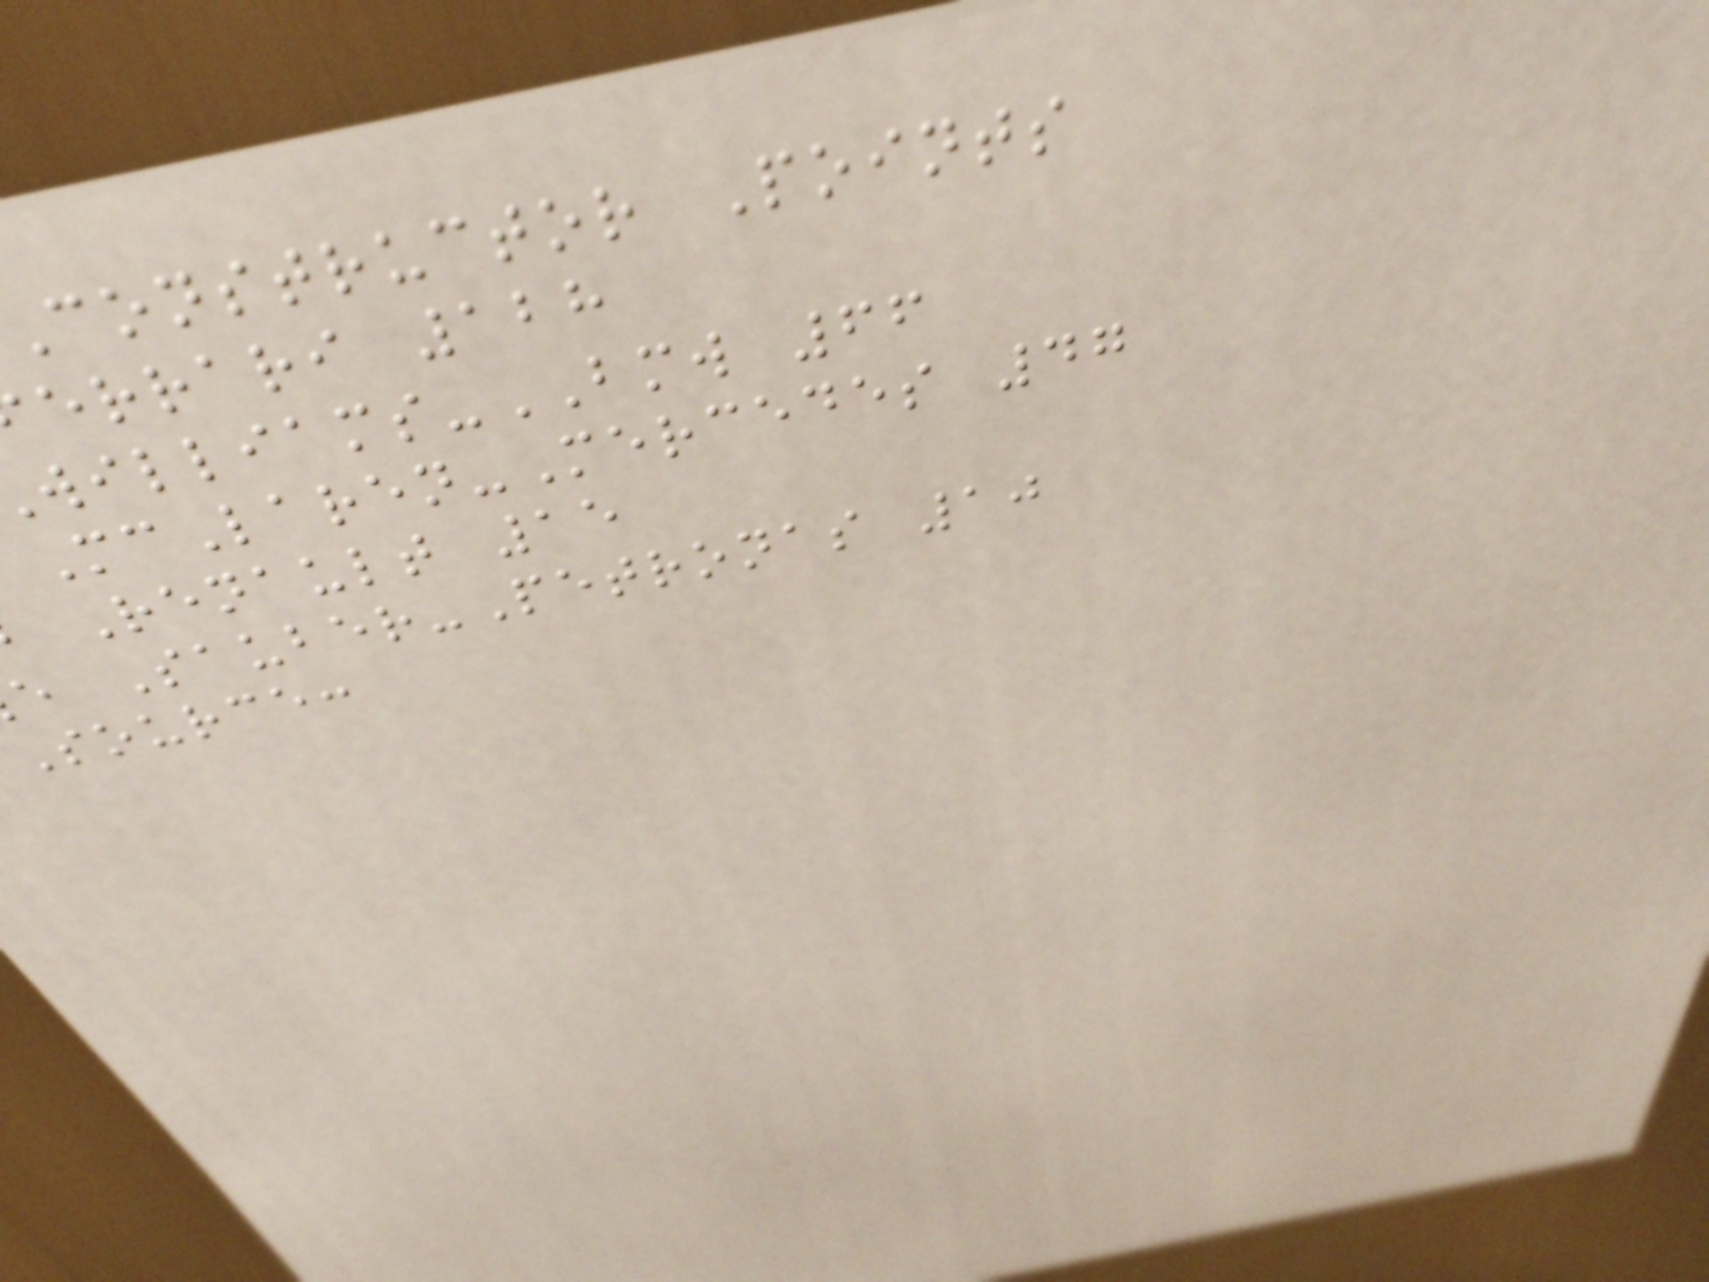constructor Points
errari 128
illiams-BMW 66
McLaren-Mercedes 47
Renault 15
e Sauber-Petronas 10
Source:
